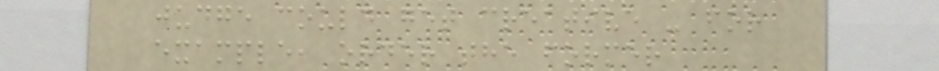judge could get creative - for
example, order the former
